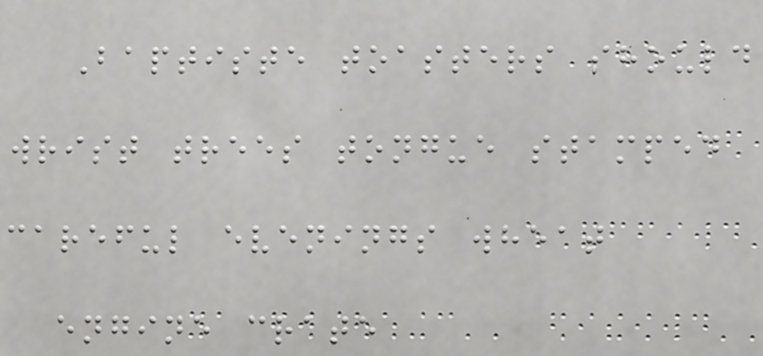Baptiste toasters should
wrist trees tongue stamped
careful evenings wheat
engine crate
